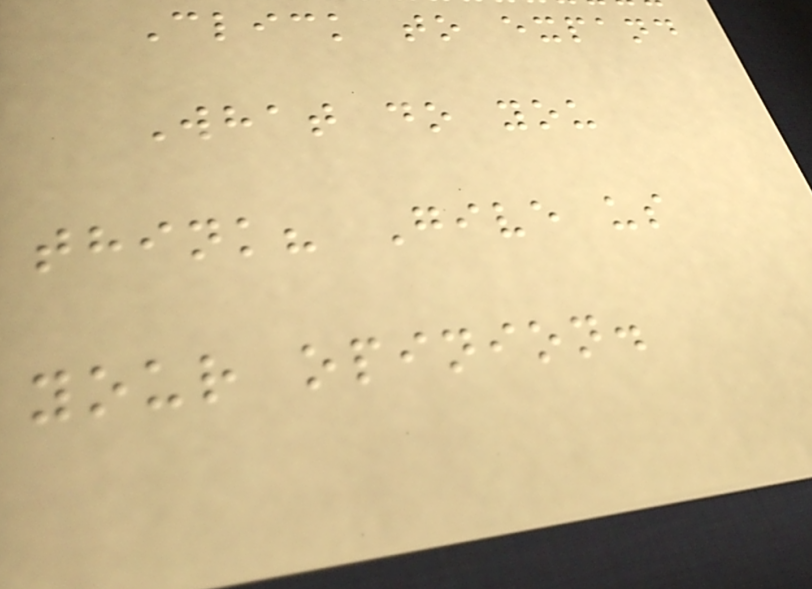Click to expand
What do you
think? Give us
your opinion.
